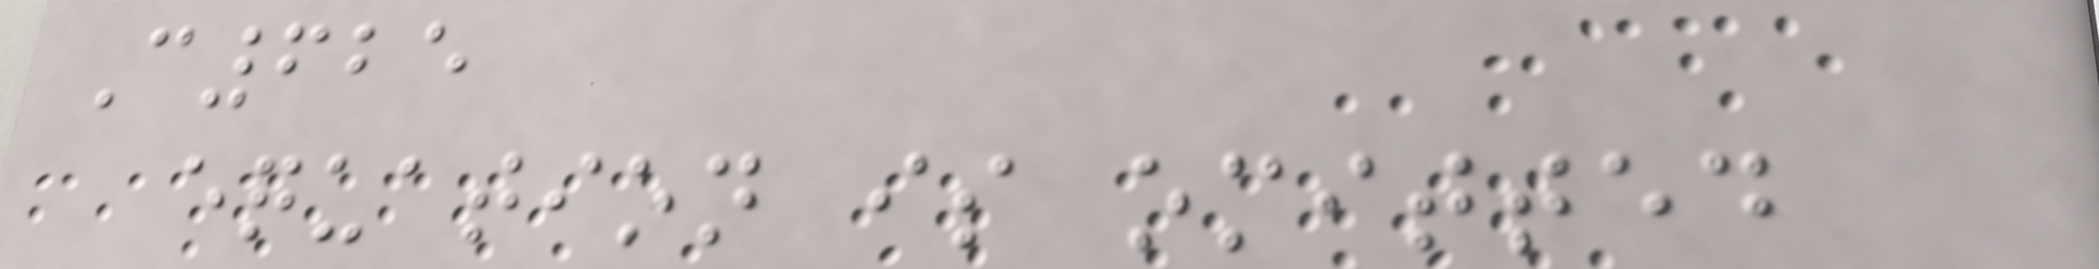C625
equation is omitted
